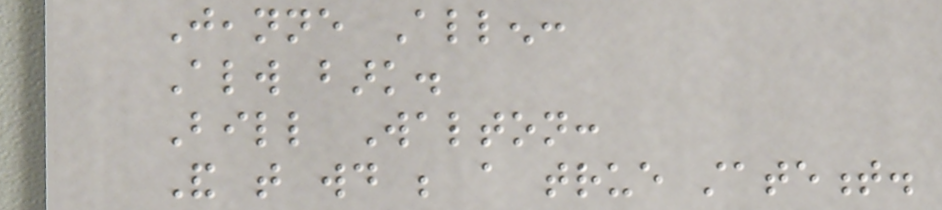Jeanne Allen:
Always bark.
Bill Walton:
And that would be a true statement.
